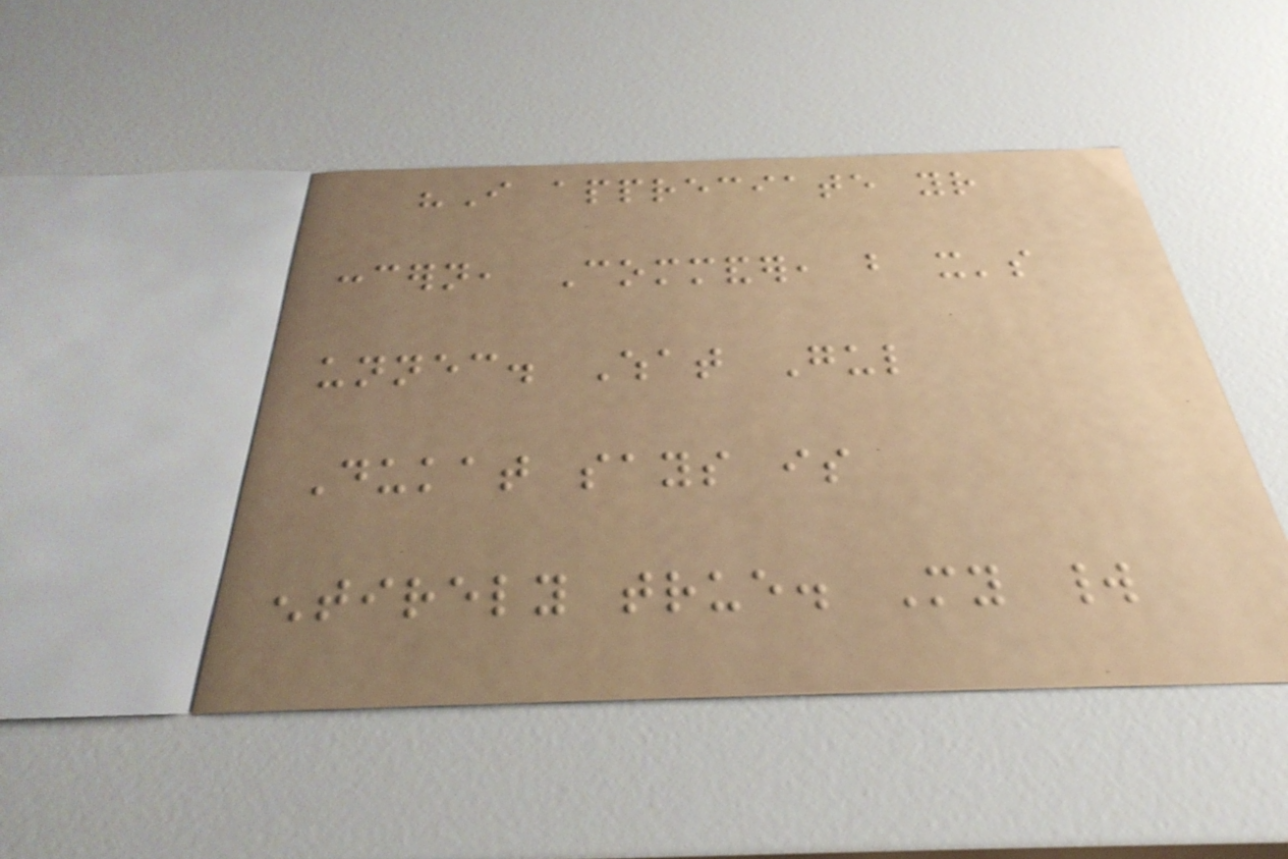"I appreciate your
concern, Commander, but it's
unnecessary. What Gul
Dukat says is
entirely true. My world
